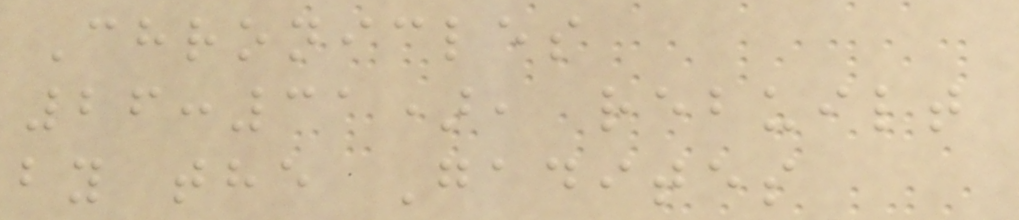Chronicles
26:31), rebuilt
by the Gadites
